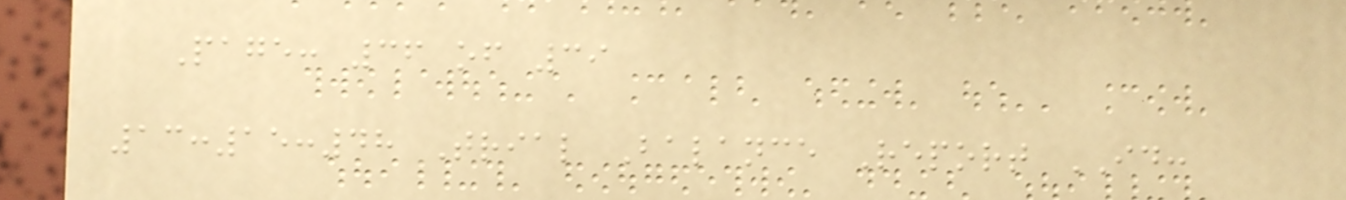Page: 36 of 39
13:15:48 Trial Balance Report ID:
